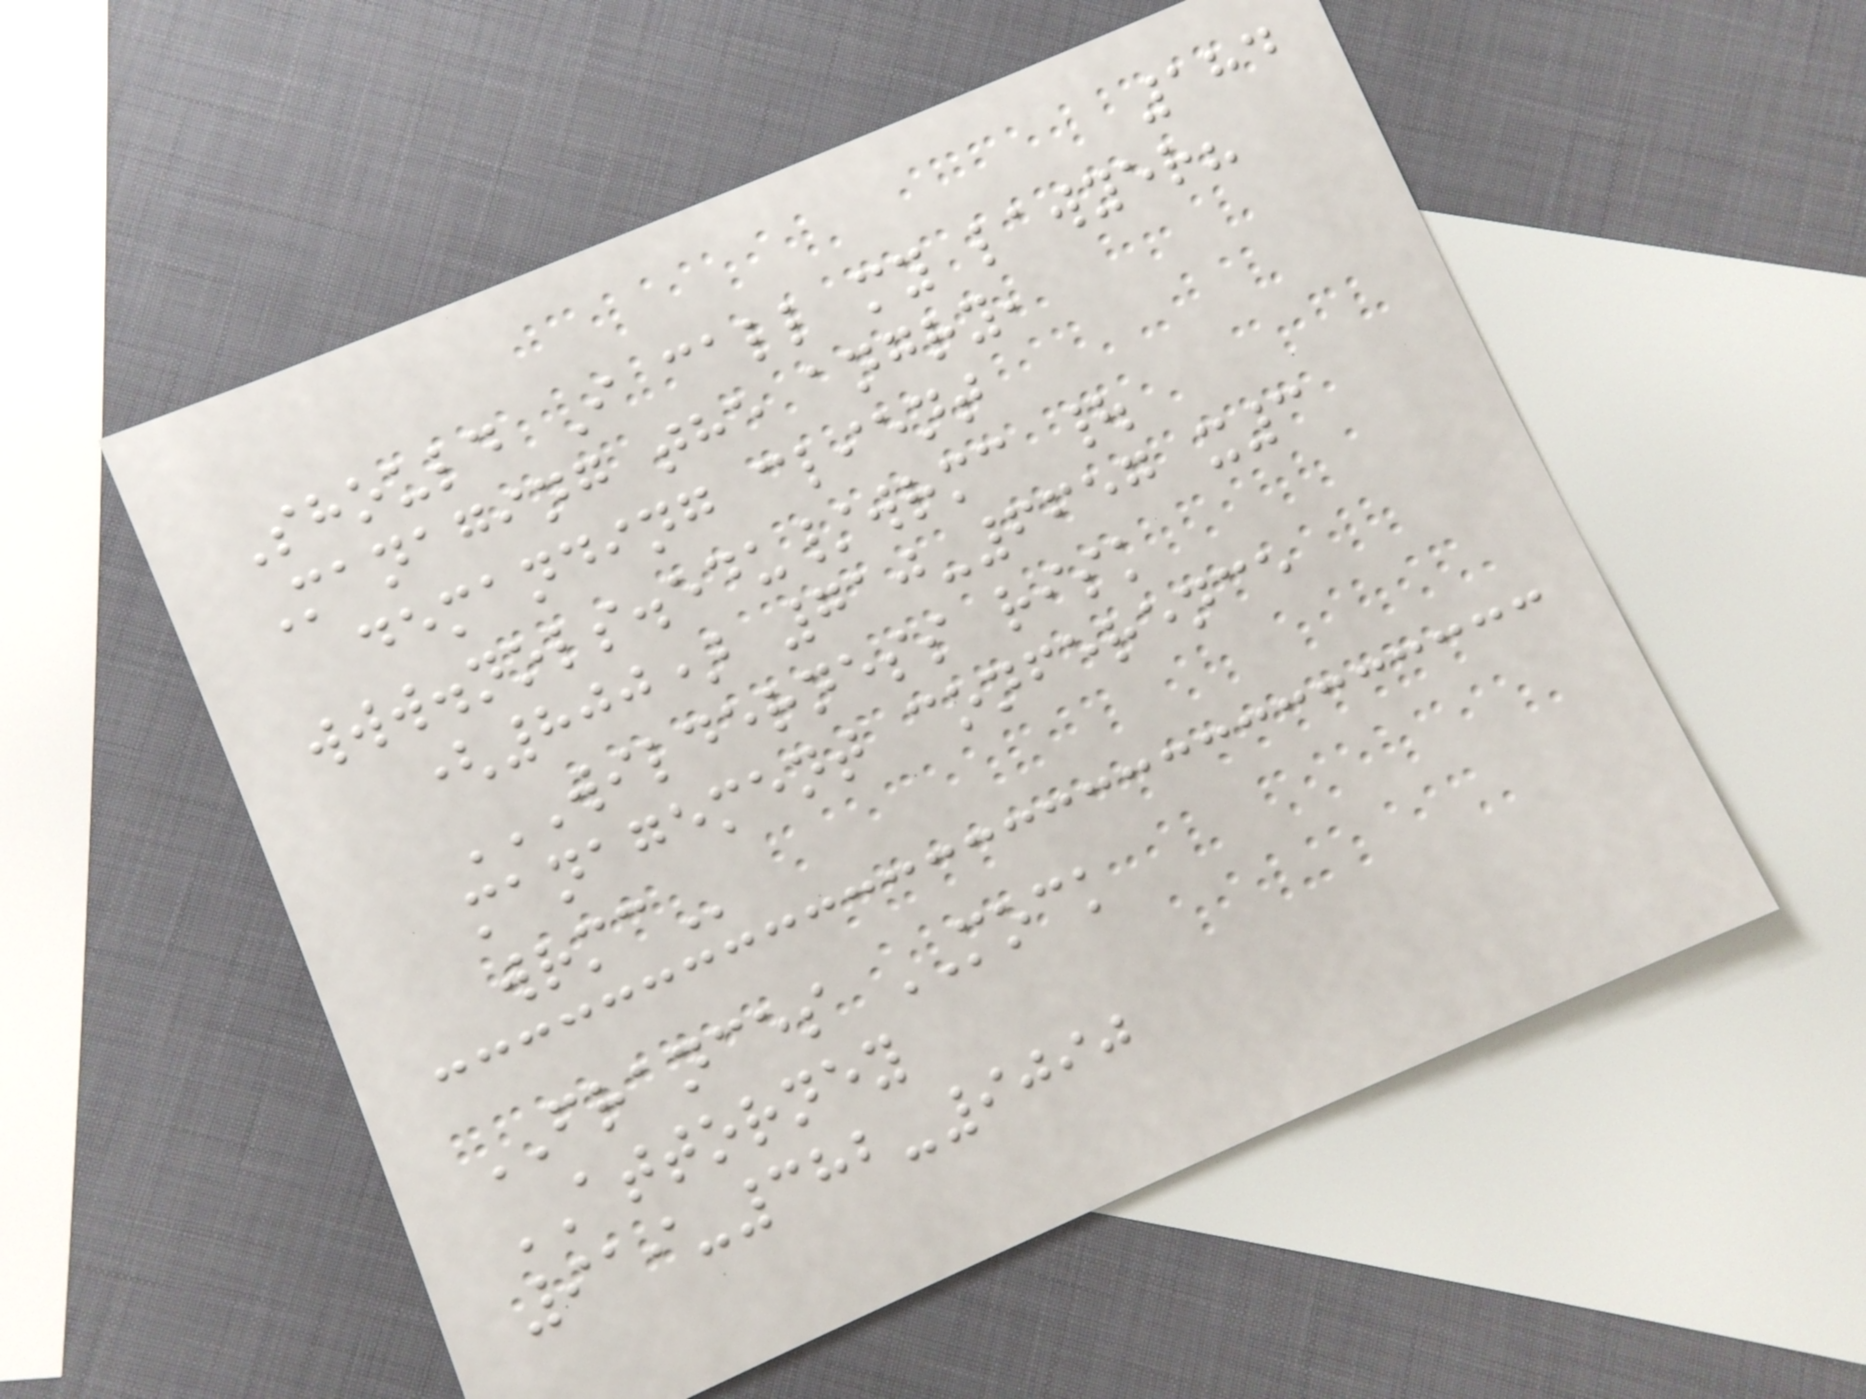184
Should I call my lawyer?
Managing the angry,
demanding client
www.nols.edu/wrmc |
(800) 710-6657 x3
WILDERNESS RISK
MANAGEMENT CONFERENCE
WRMC
FRANCES MOCK
ATTORNEY
919-382-9090
